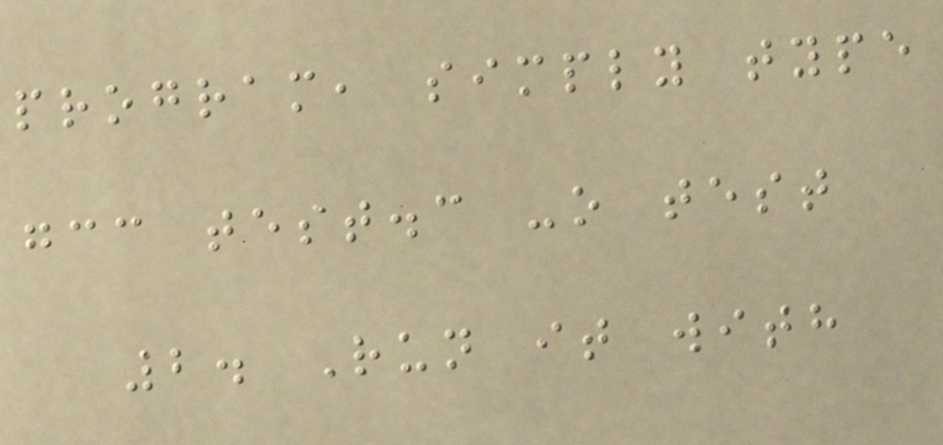program, simply type
gcc test.c -o test
2. Run it with
